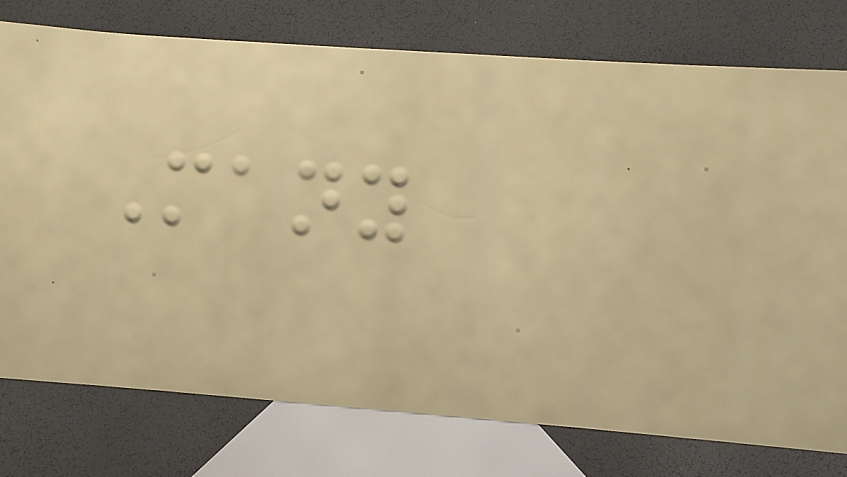Many
